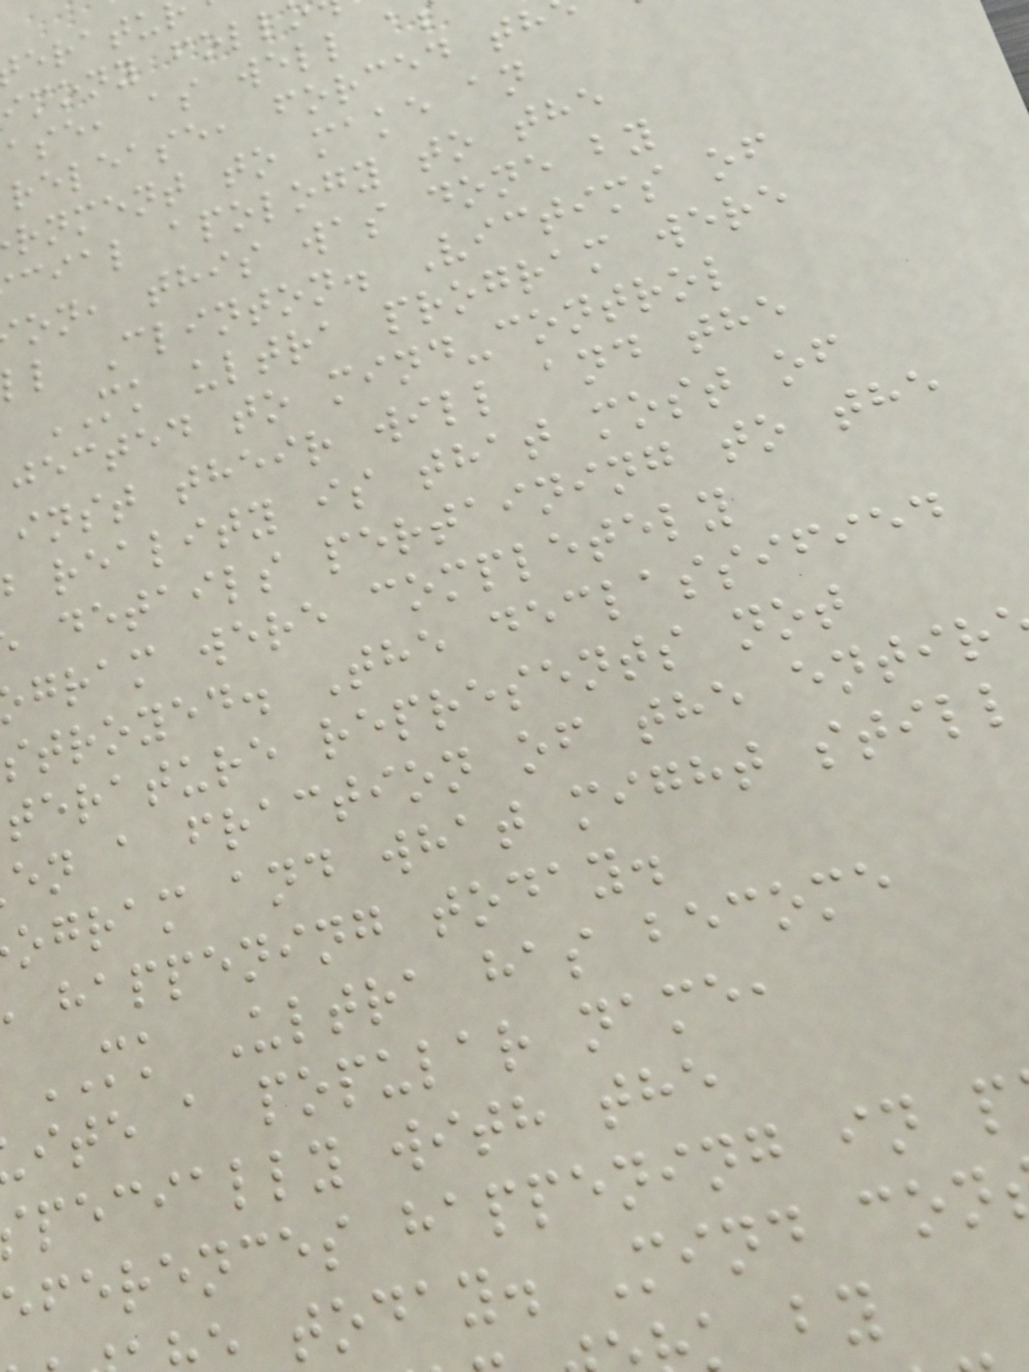imony foll
ase, as well a
release, forced th
rnment to make an
cial apology to the
on, this was done by
ll Clinton. Victims of
MK ultra program were
jected to mind-control
inst their will and the
reality is that most of
details pertaining to the
gram were completely
stroyed. The declassified
terature represents not
en a fraction of the entir
ogram and what might still
happening today.
MK Ultra has become
ite a popular name,
pecially with the
eferences happening in p
today. Mind con
